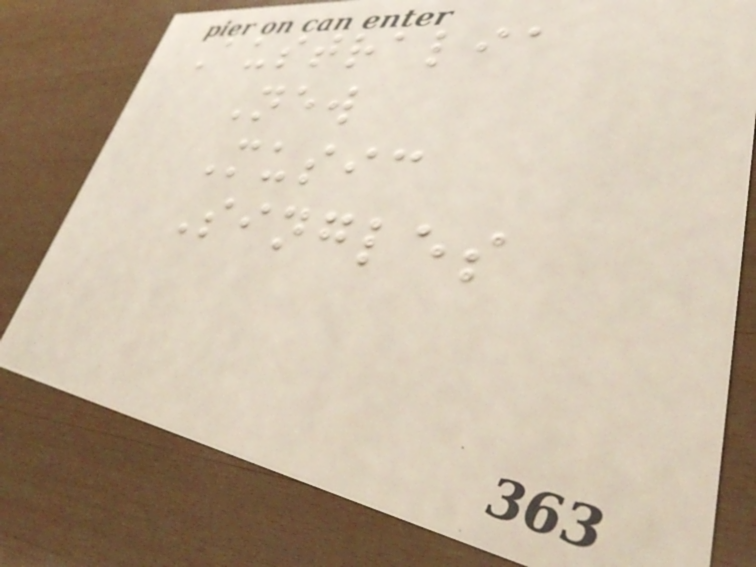Australia
New
Music
Singles
